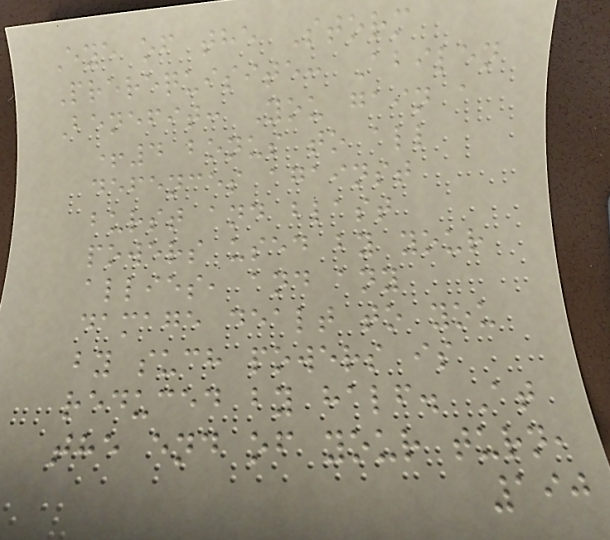Eye of the Storm
Prerequisite: Abilen
Benefit: You gain a
+4 bonus to all
defences against
burst and blast
powers used by your
allies, and any
damage dealt to you
by such powers is
reduced by half. At
the end of your turn,
190
